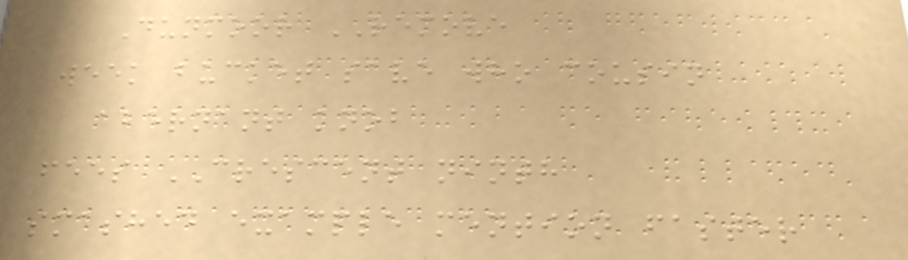Dunmoor REMOVE
week bucket save who cousin
abernant knob
fees CRESCENT ninth
smashed example mention faster
